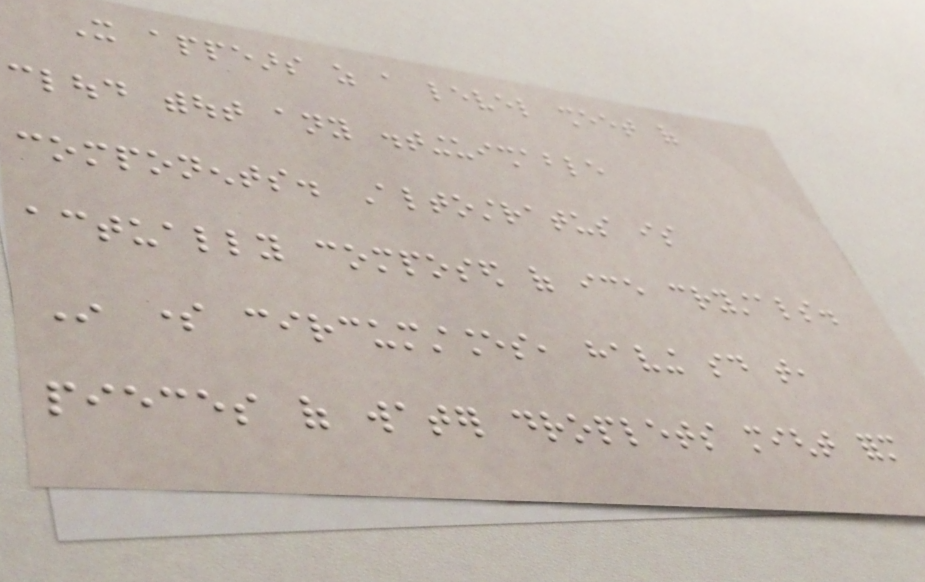It appears as a level sheet of
cloud without any distinguishable
components. Altostratus is
actually composed of ice crystals.
In some circumstances, having said that,
pieces of water droplets might form
